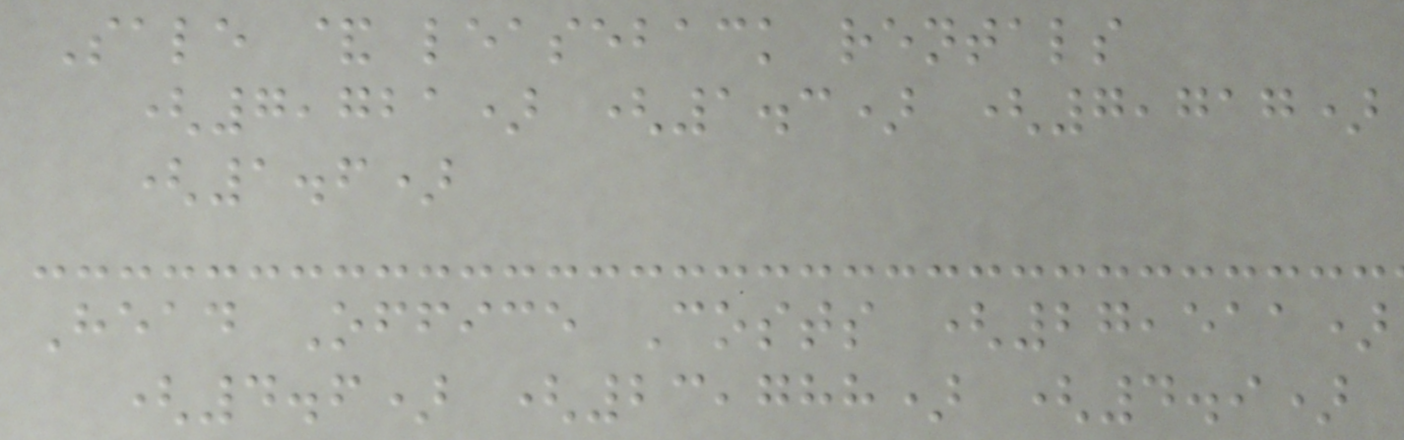Sale & leaseback rentals
(7,721) (1.3) (7,717)
(1.6)
Head Office Costs (27,511)
(4.6) (23,788) (4.9)
